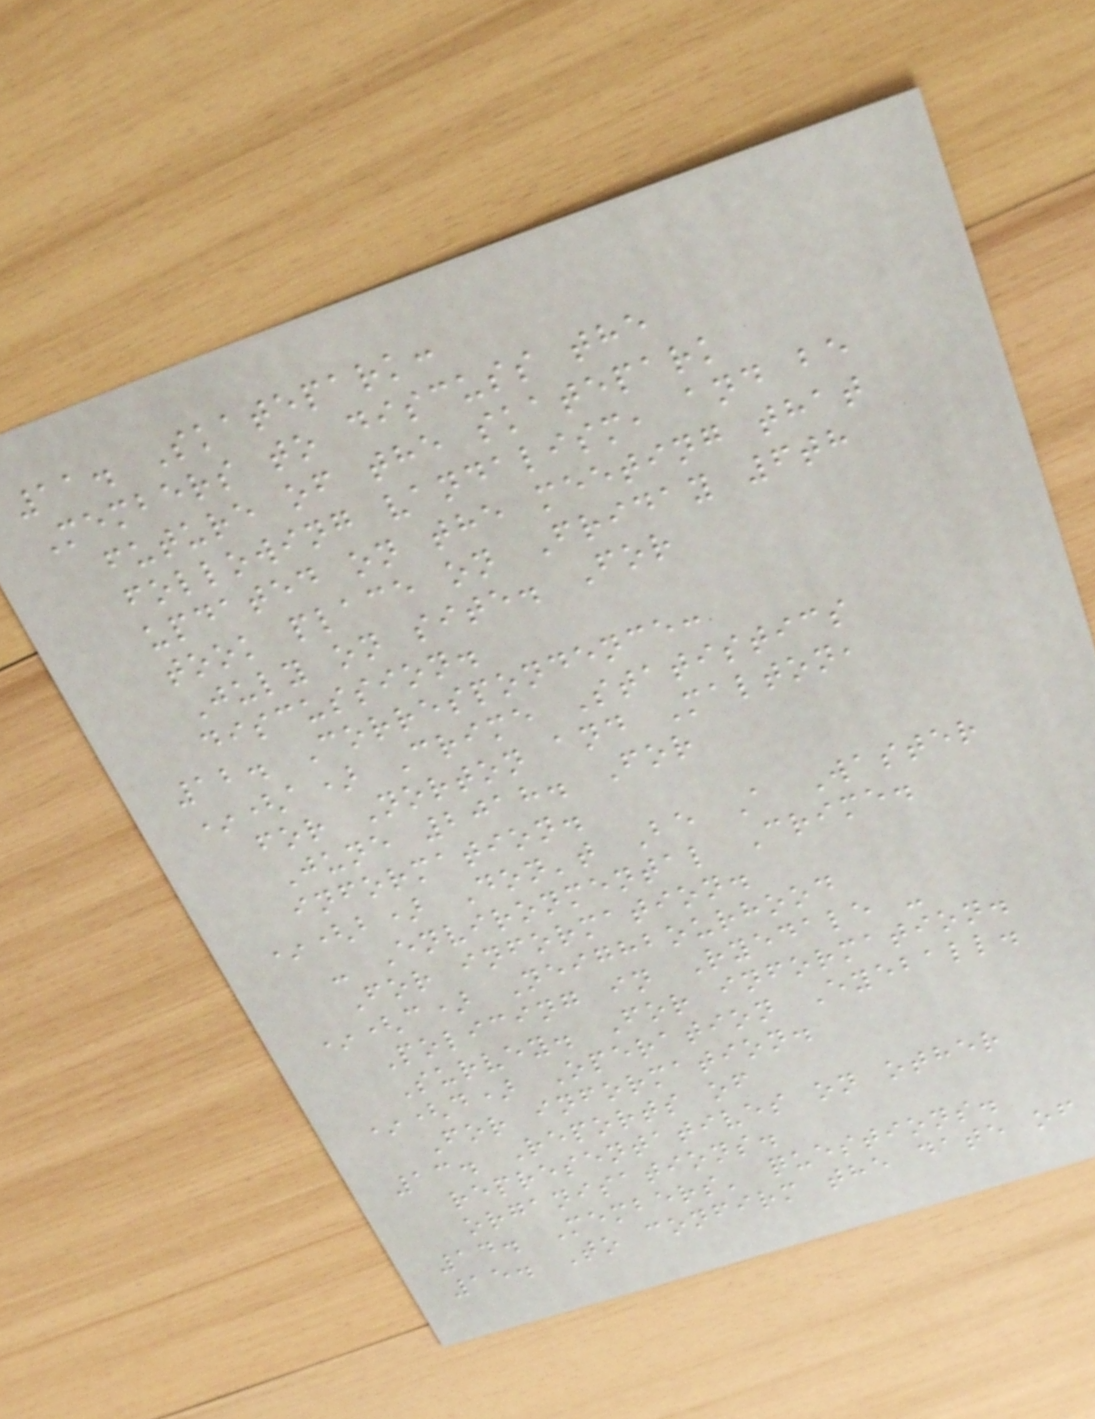11. Skatepark:
Members to discuss the
future of the skatepark
following vandalism, and be
updated on the meeting that
took place on Friday 6th
July on site. For
discussion.
12. Correspondence:
*(a) Crime Statistics
for Norton and Malton,
June 2018. For
information.
*(b) Don't Be A Waster
- Environmental Crime.
For information.
*(c) Neighbourhood
Policing in Ryedale -
Survey. For information.
*(d) Operation Eyeball.
For information.
13. Reports of
representatives on other
organisations.
14. Members' questions.
15. To confirm the date of
